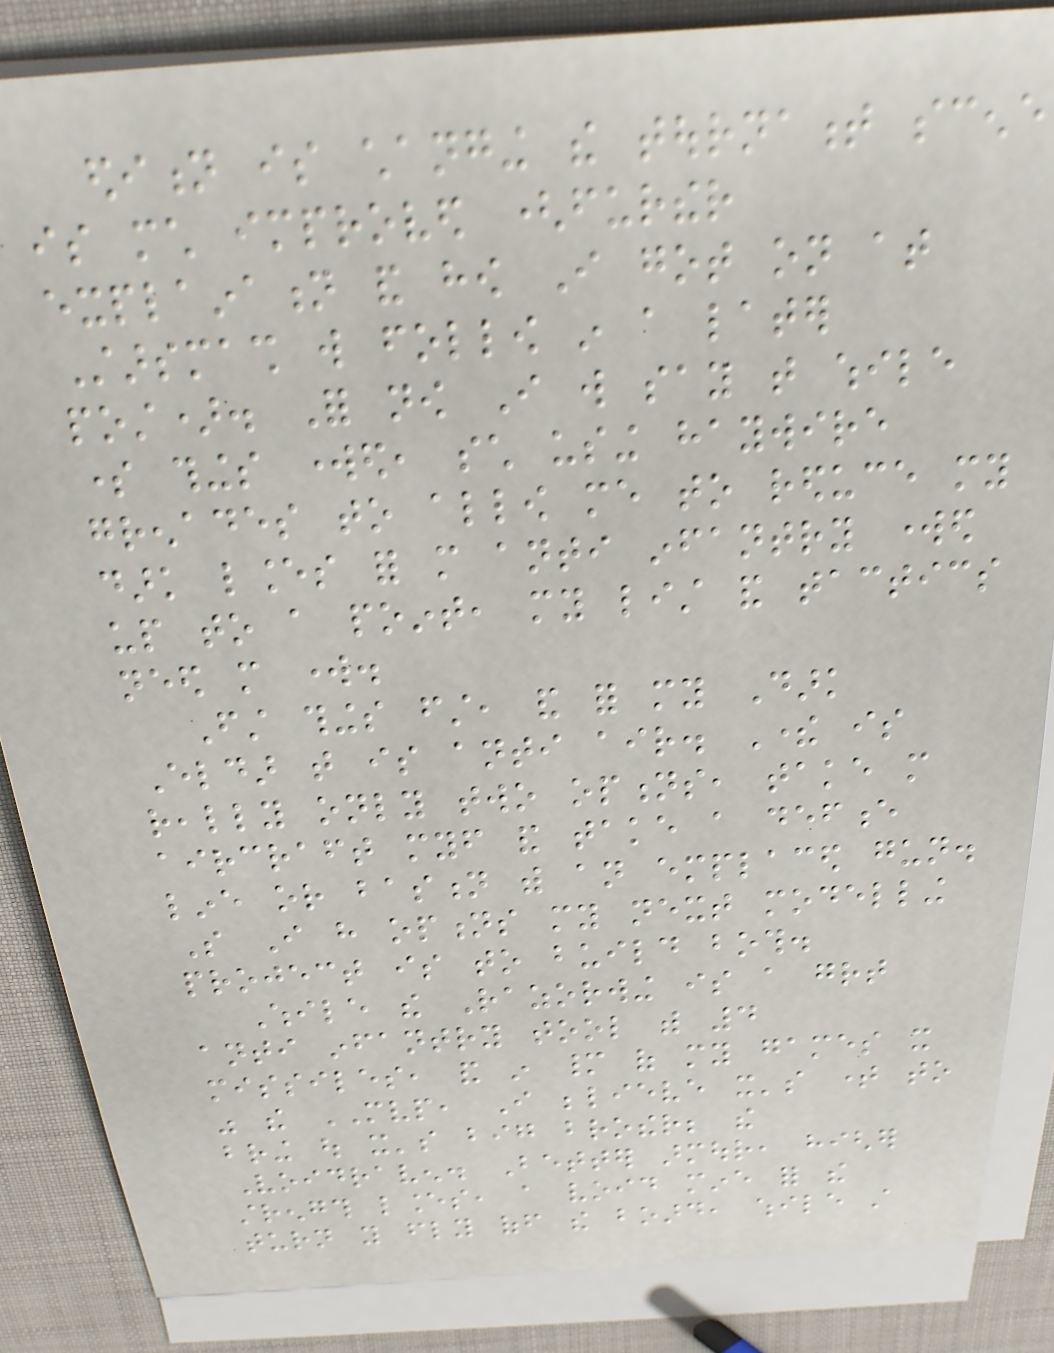edition is changing the tournament scene
is much improved (further
explaination and how I got on at
Starsmash will follow in a later
post). For now I will say that while
some things worked, such using haywire
grenades to allow me to reduce my
dark lances for more anti infantry worked
up to a point, my list and tactics
need more work.
First things first, and for my Dark
Eldar that is anti air. There is
really only two options, take more
aircraft myself and take a defence
line or bastion with an emplaced gun.
So I have options my next modelling
project is to build both.
While the Razorwing is a great
anti infantry tool with 4
missiles, and in many of my games it
was the MVP, I believe it's time to
bring out it's big brother; the
Voidraven. Better armour, higher
strength lances, a void mine for the
turn you fly off the board, while still
